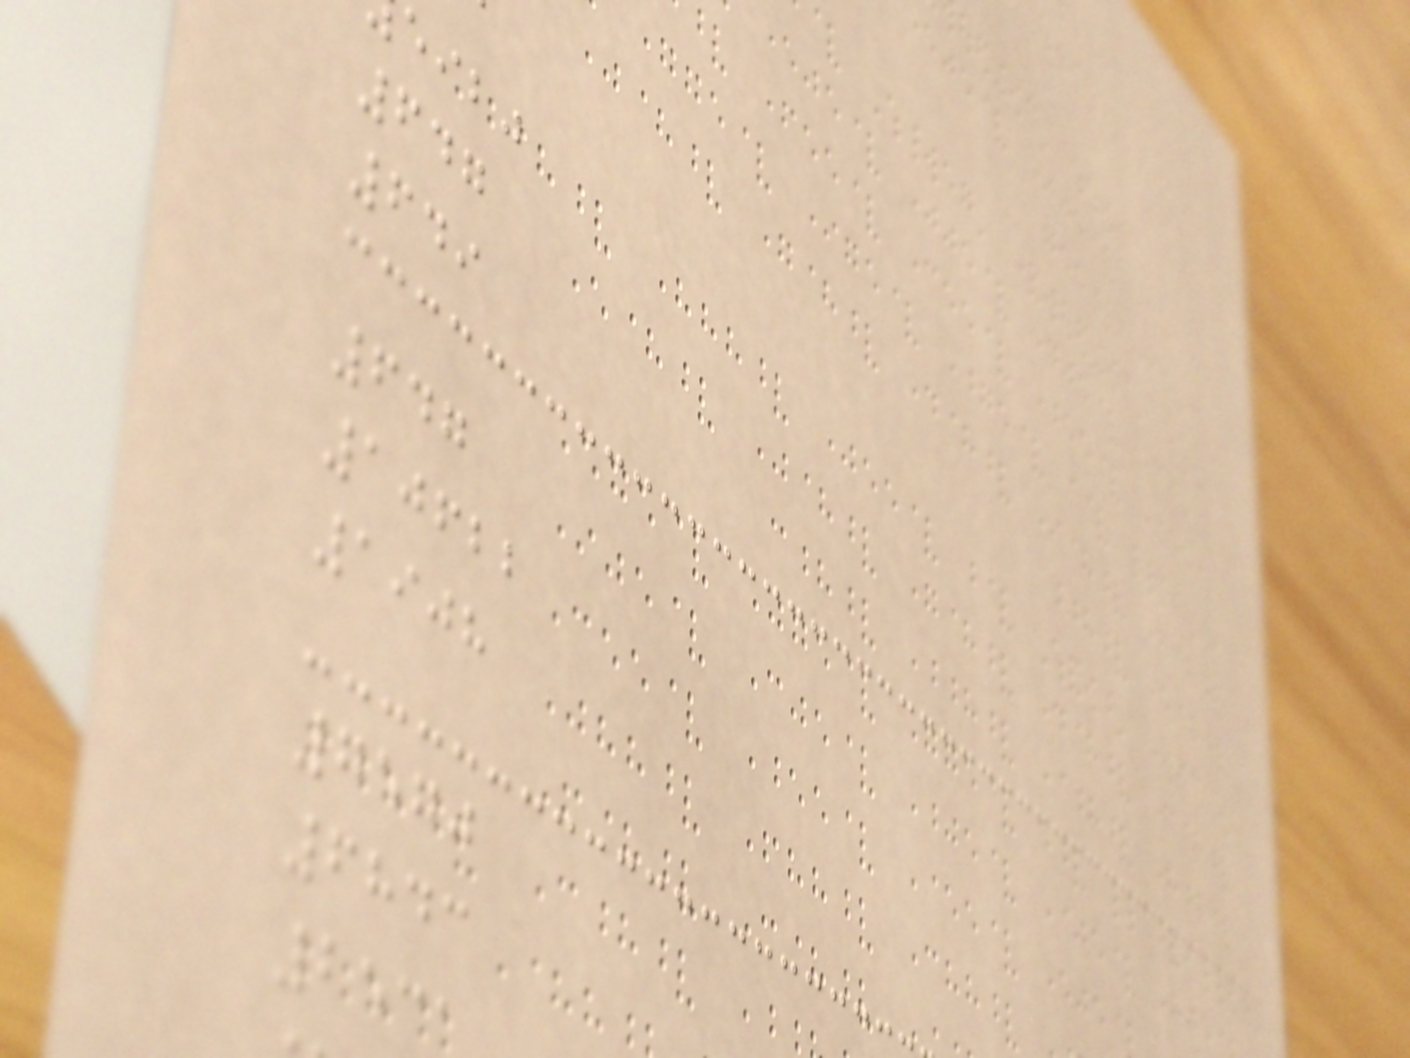eibj
647
649
647
10622
1908
7570
6843
253
